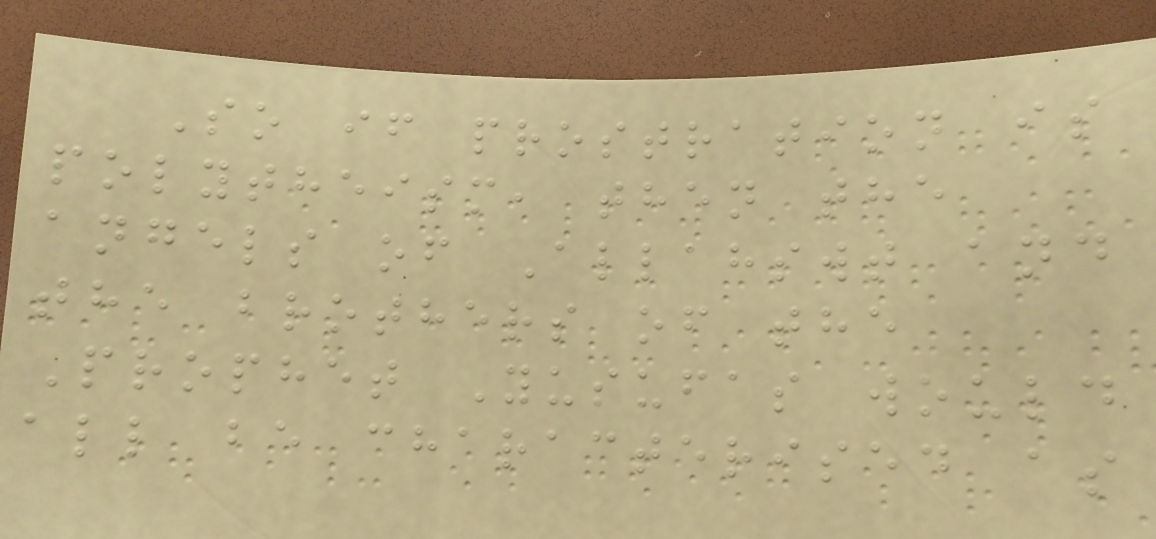So if prostration is
polytheism, then the
angels of Allahswt and
the brothers of the
Prophet Yusufas would
all be characterised as
